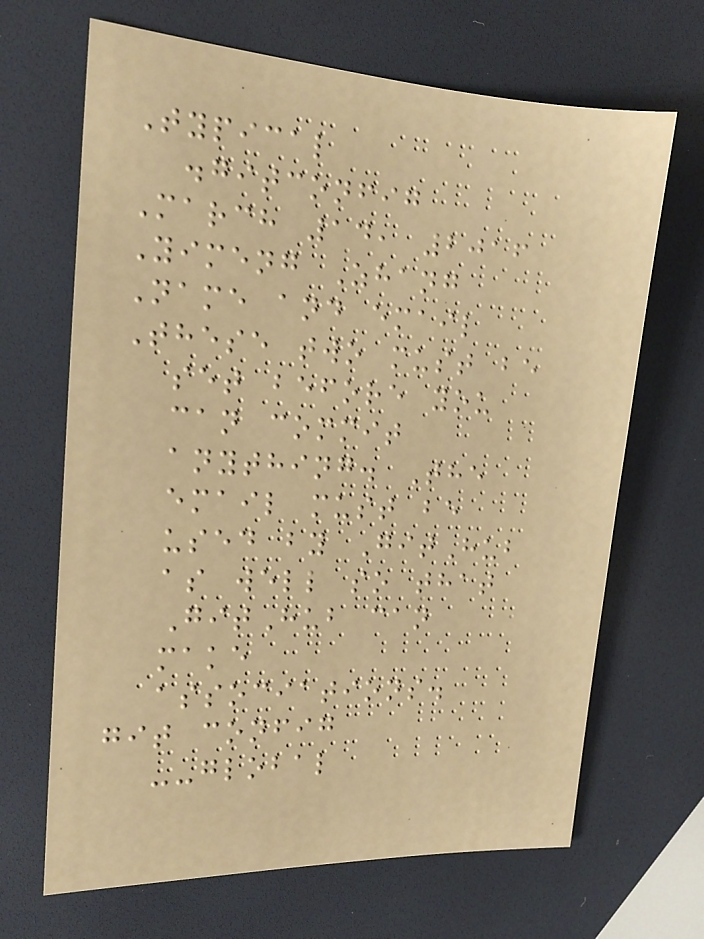Typical
.gitconfig
March 14, 2016
Yimeng Zhang
Name and email
These two must be
set before you
can commit
anything. The
email must be
used by GitHub
as well so that
GitHub can
make
associations.
git config
--global
